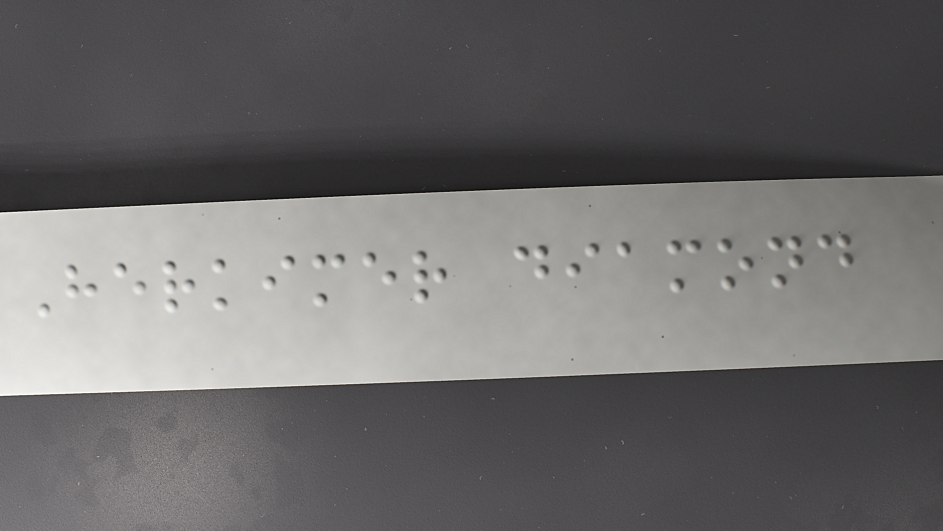Herkimer diamond
